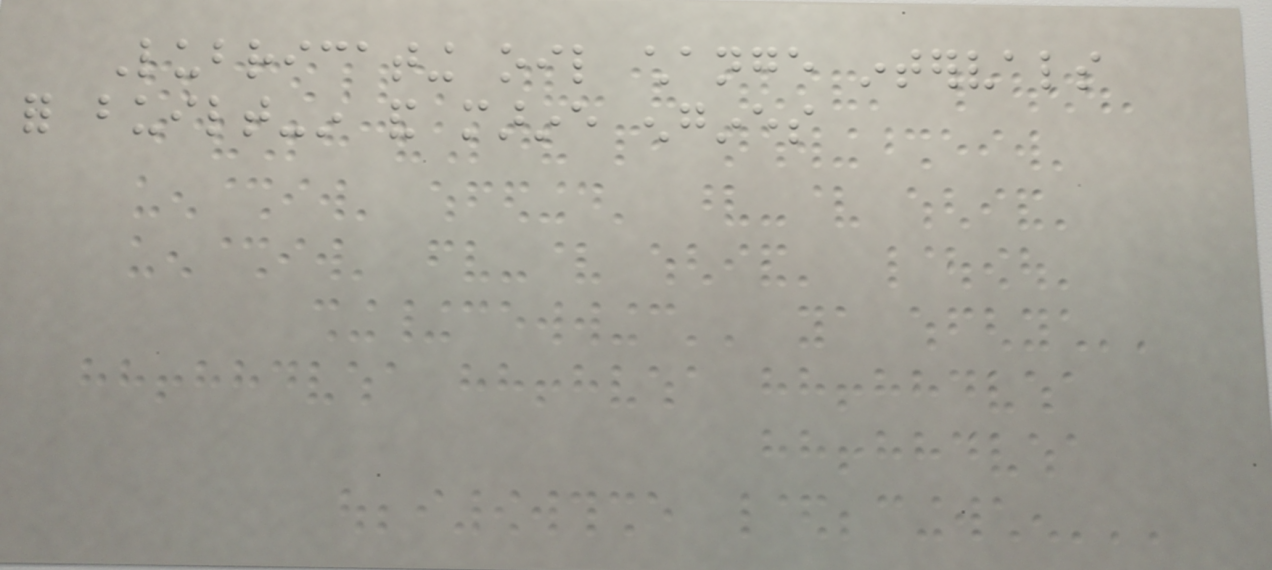Lubricating oil change intervals
for built-in and marine engines
